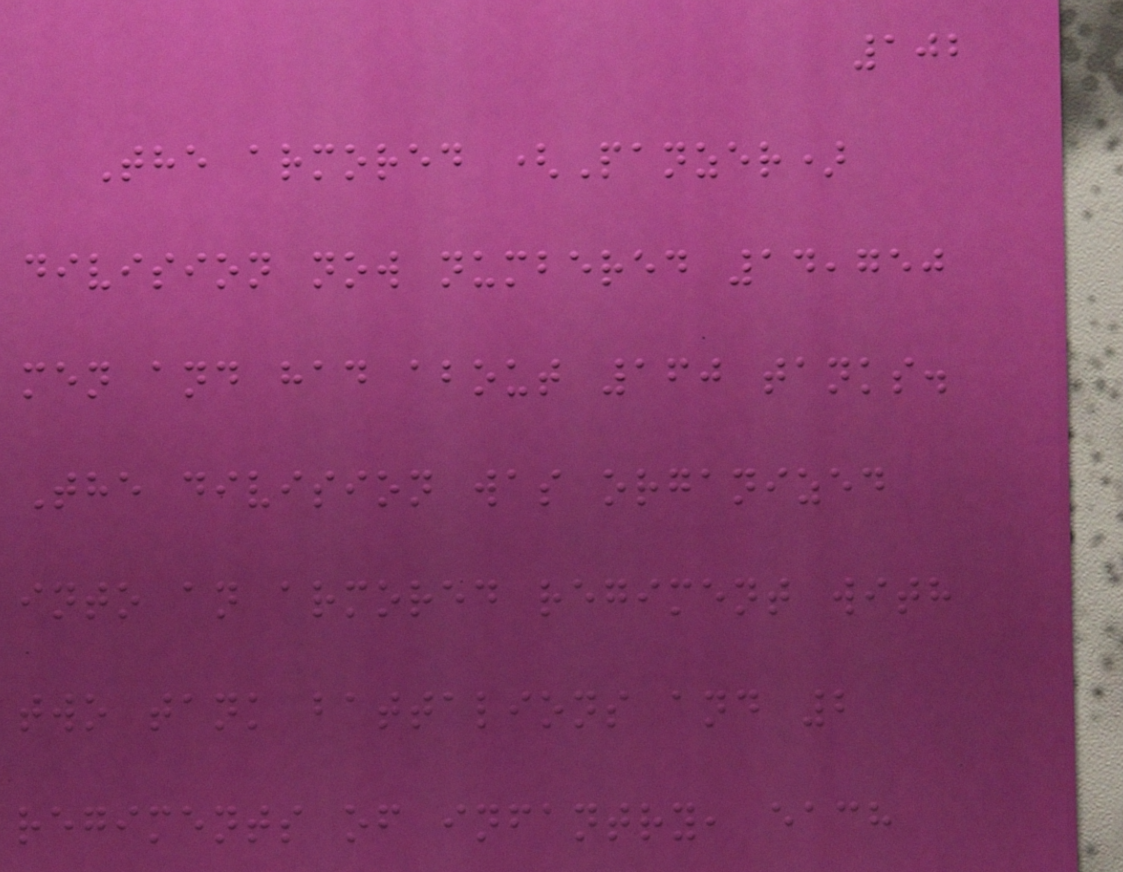102
The armored (Panzer)
division now numbered 14,750
men and had about 160 tanks.
The division was organized
into an armored regiment with
two tank battalions and 2
regiments of infantry, each
